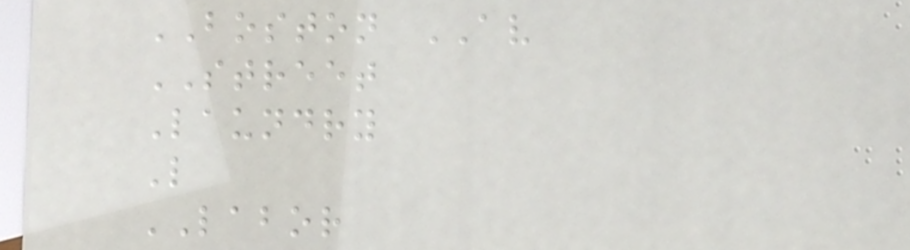BOSTON AV
STREET
Laundry
L
LABOR
